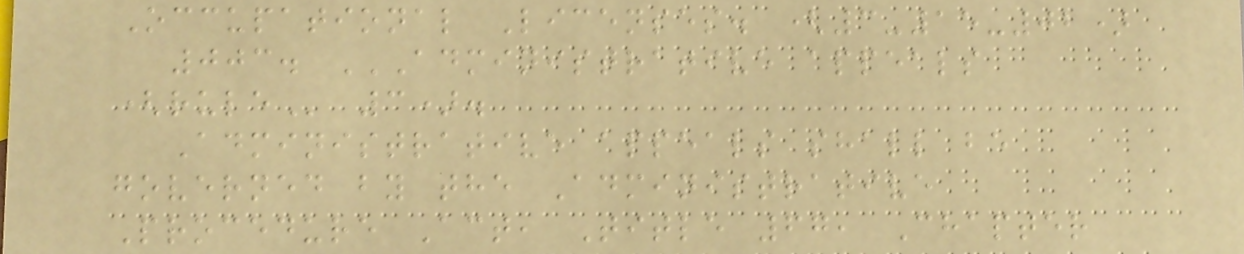Occupational Licenses. (3-15-02)
003. ADMINISTRATIVE APPEALS
(RULE 3).
Administrative appeals shall be
governed by the Administrative
Procedure Act, Title 67, Chapter
